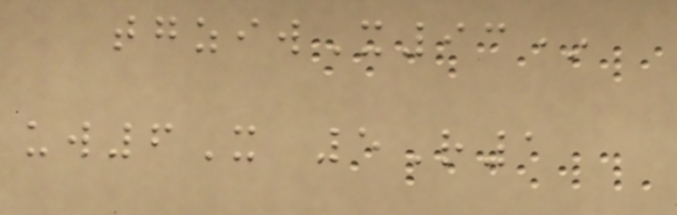tgziwX93*
uw6X 5R1
